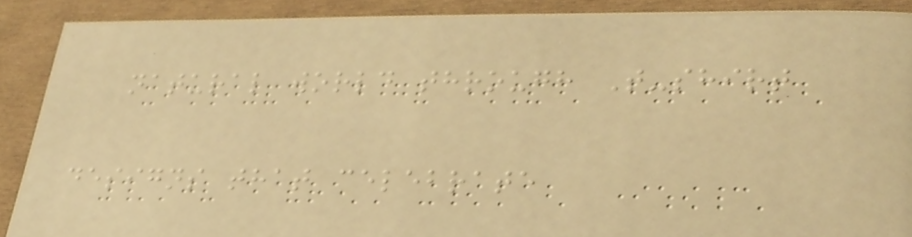natural world through T-shirt
designs that celebrate
